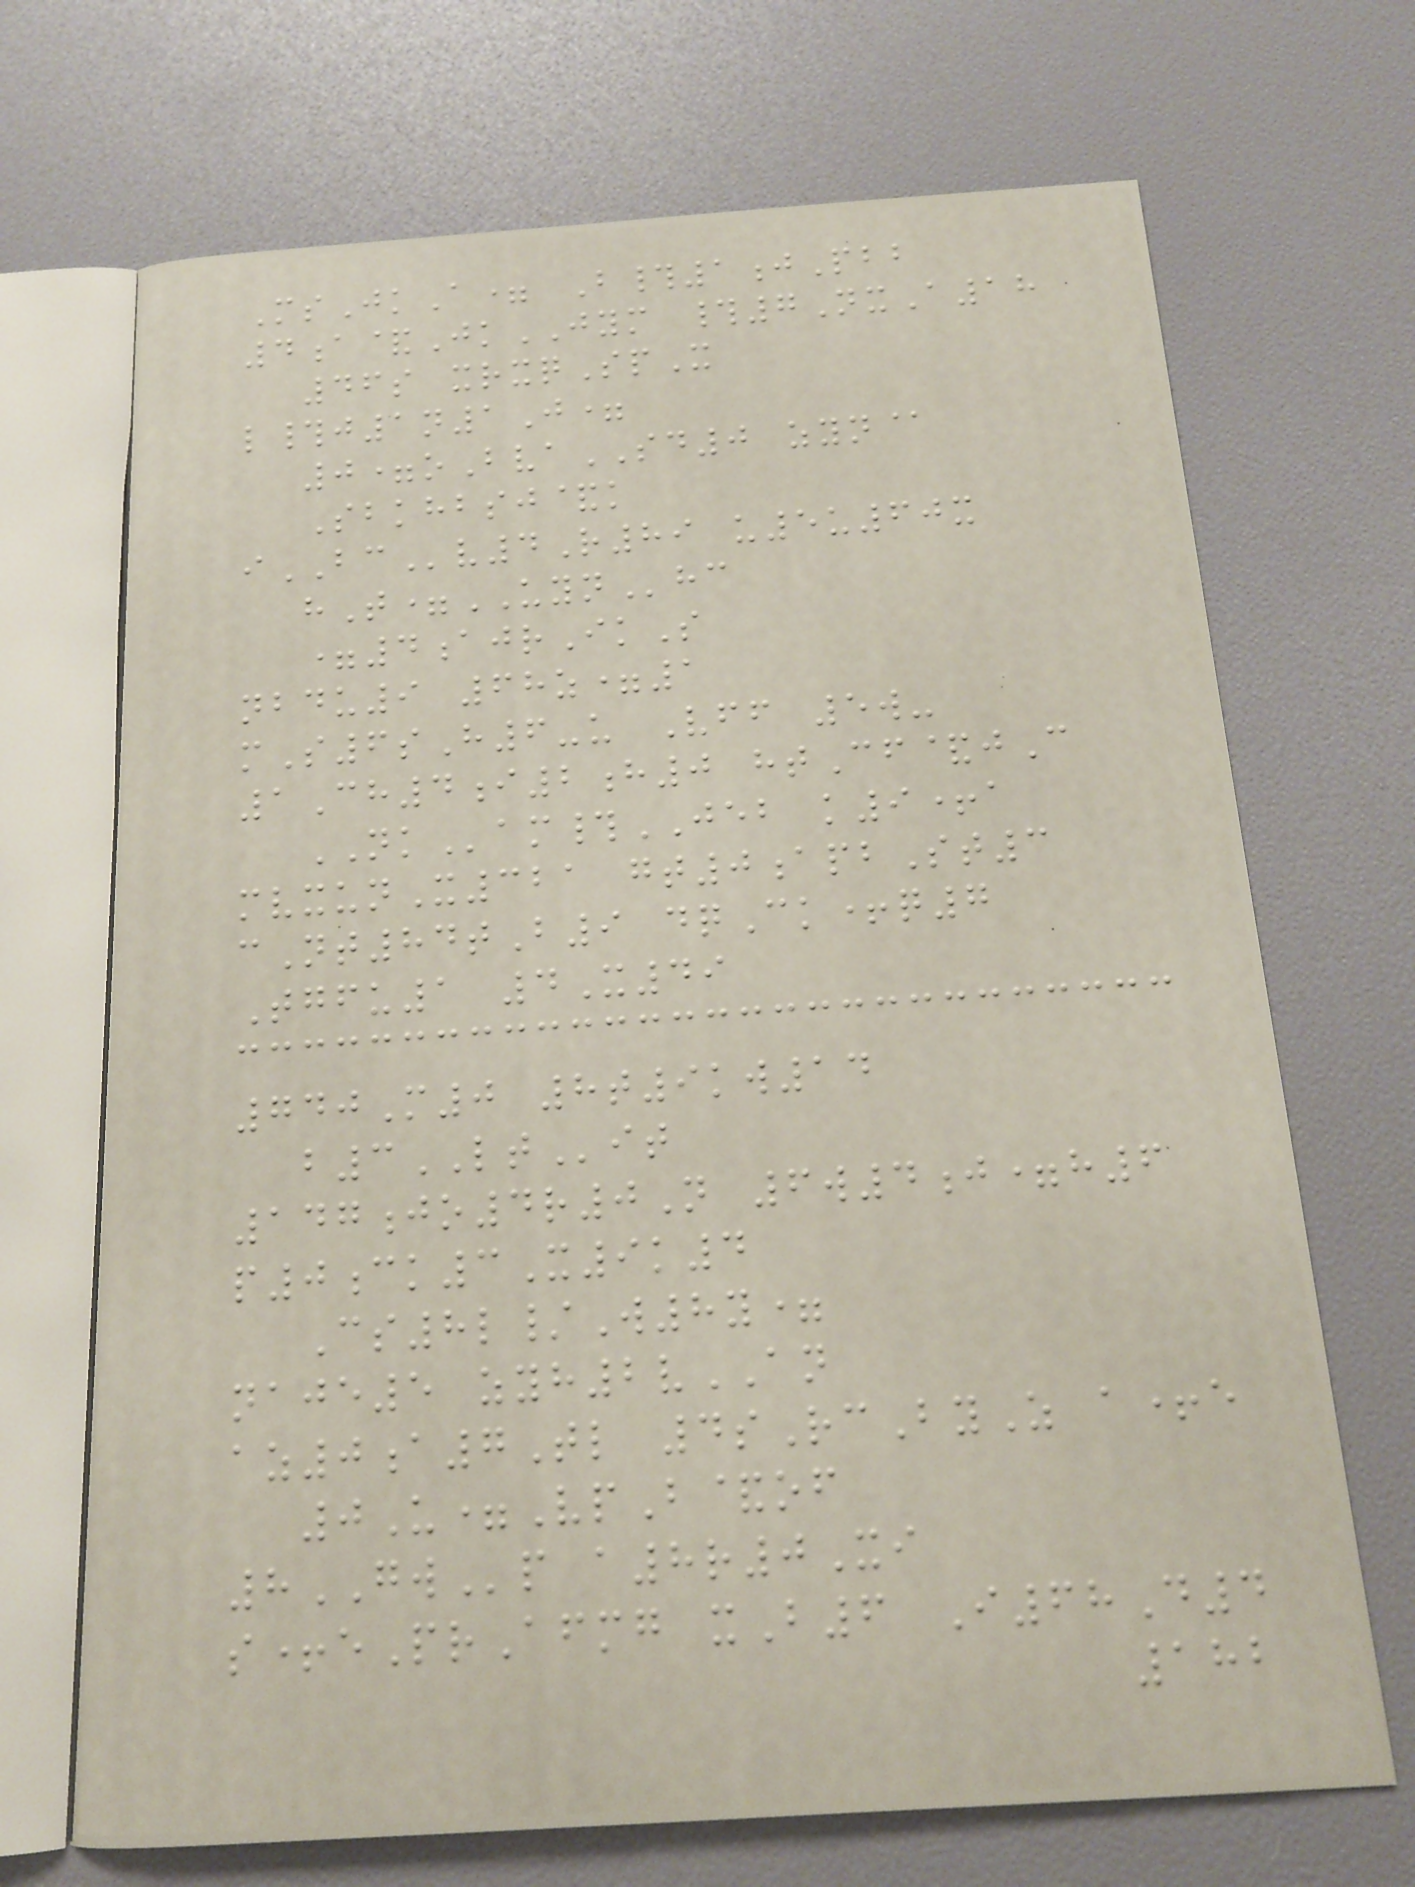MsJkA= B#1jPbb
4a&JkJYM #7NxA18
46s xrxqSpX
l#j1n1J=
0=oBvaSD0 zyn@
Sbkhbsj&k
iBCv4R89 u5u60x
hT=UYNhc
=4ajrIkS
nbdu9 68z=1
mS6sH6-u Vff 5w-
1Ch4i2h0 htCf&jC
NKam#JEB k9+a
mvxunX321 gt0apbSt3
cNt84tB9 dqCk+q7
Tgfu1 4X49
740M0 8t9kw14
b3LTit
147jo4r0N 6w4j=h6
p0ck3X9k4
Cs8l/W8y=
naje5 zyh2vAN
az0a7Tl 4sRcByZ a+e
0U=VpB&of
8GWp a8r0Xi
s+ePrAfmg xB6 I68D4
182
